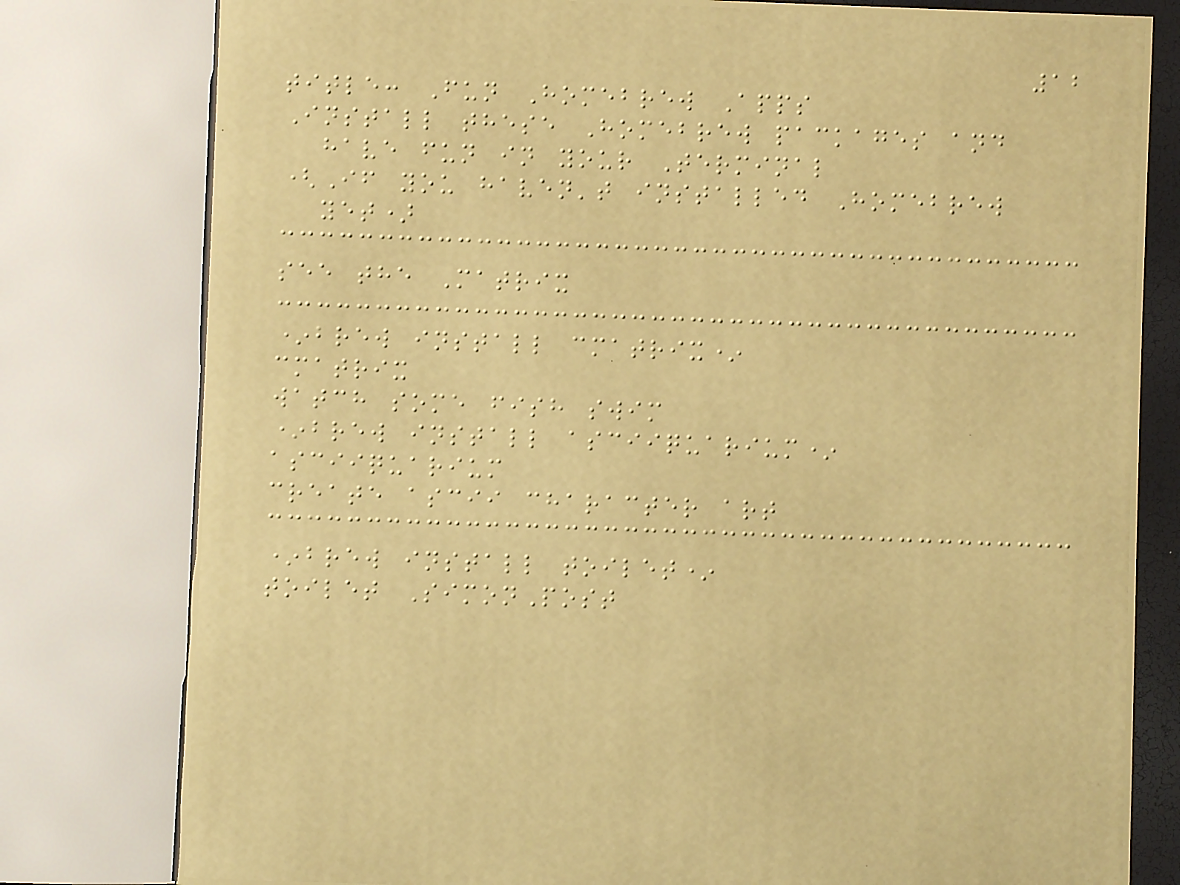12
title: Fun Homebrew Apps
Install these Homebrew packages and
have fun in your Terminal
(If you haven't installed Homebrew
yet)
see the Matrix
*brew install cmatrix*
cmatrix
watch some fish swim
*brew install asciiquarium*
asciiquarium
create ascii character art
*brew install toilet*
toilet SimonPost
